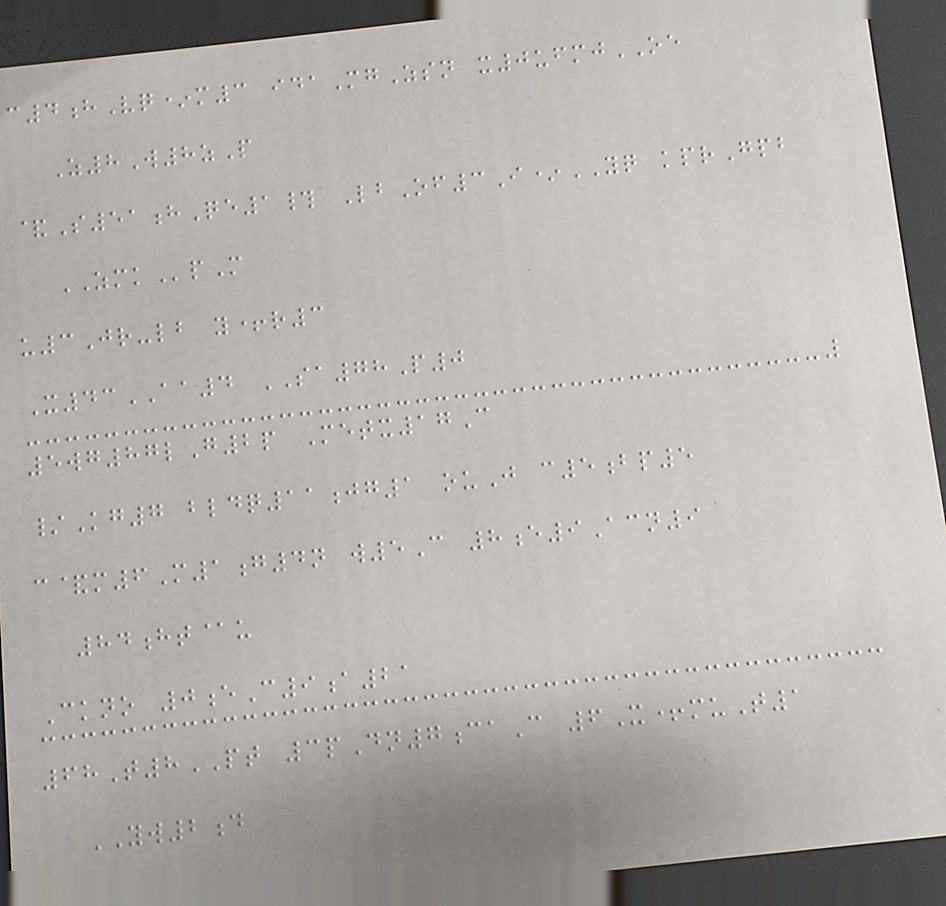c4hVq*m3 idaMgZsn x0ufmjOE
Z8W8zP
&S51hQe1# LbOf3I*YQ kprGpb
ZMKpM
u3Jr-lb y+r3
X43AA4 SA78P0
5wg87lG2p Metx17C
/Kg7 bldq11jg1 ouJ c5bp5
c&m6M1g4n w5C 8e9Acn9
84ht@u
Ckno 0eC9a21
68T8PT 3pDn7caC 6X+muT1
YW2d
